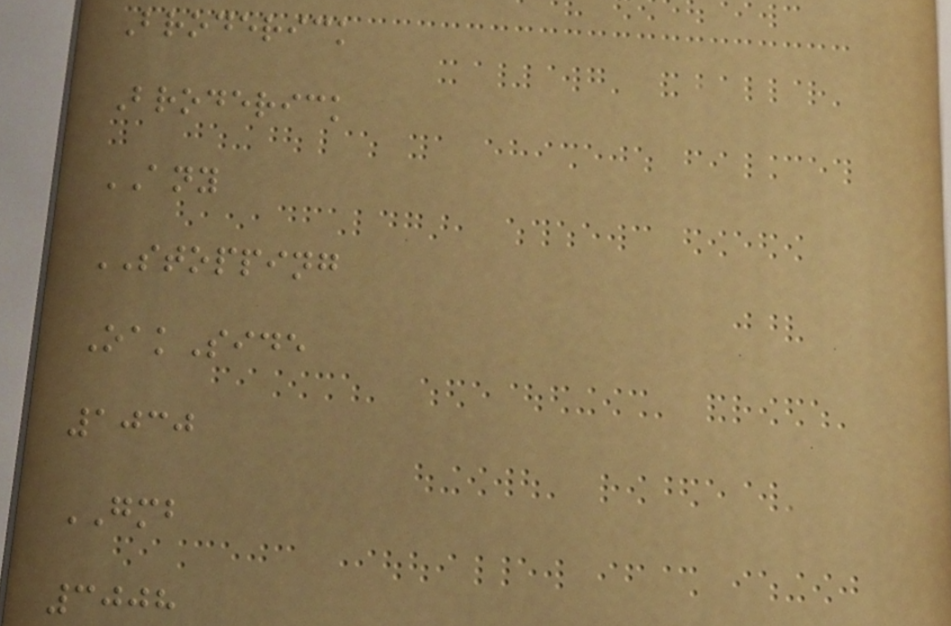Broderick
Broderick
ANY
STOPPING
OakSide
1030
GMB
3008
